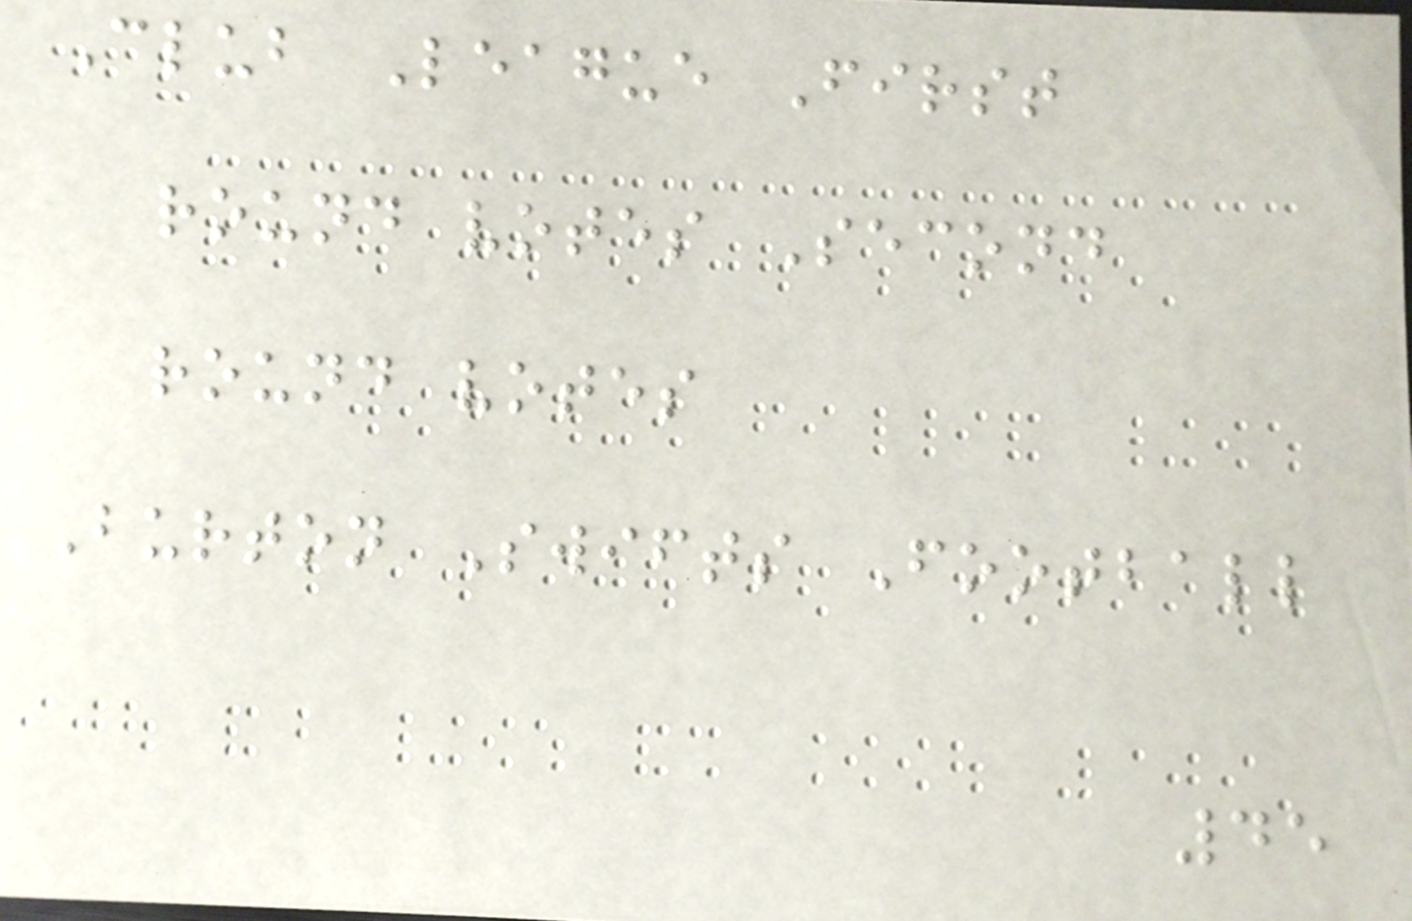Club League First
round votes Second
round votes
Burton Swifts Football
45
